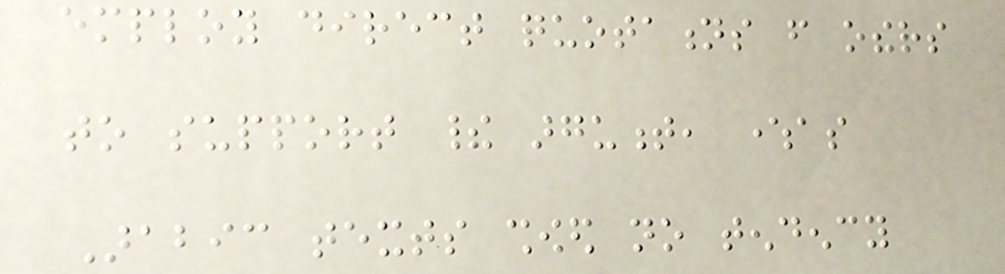employ direct quotations from others
to support their argument, whereas
Arabic texts showed no tendency
